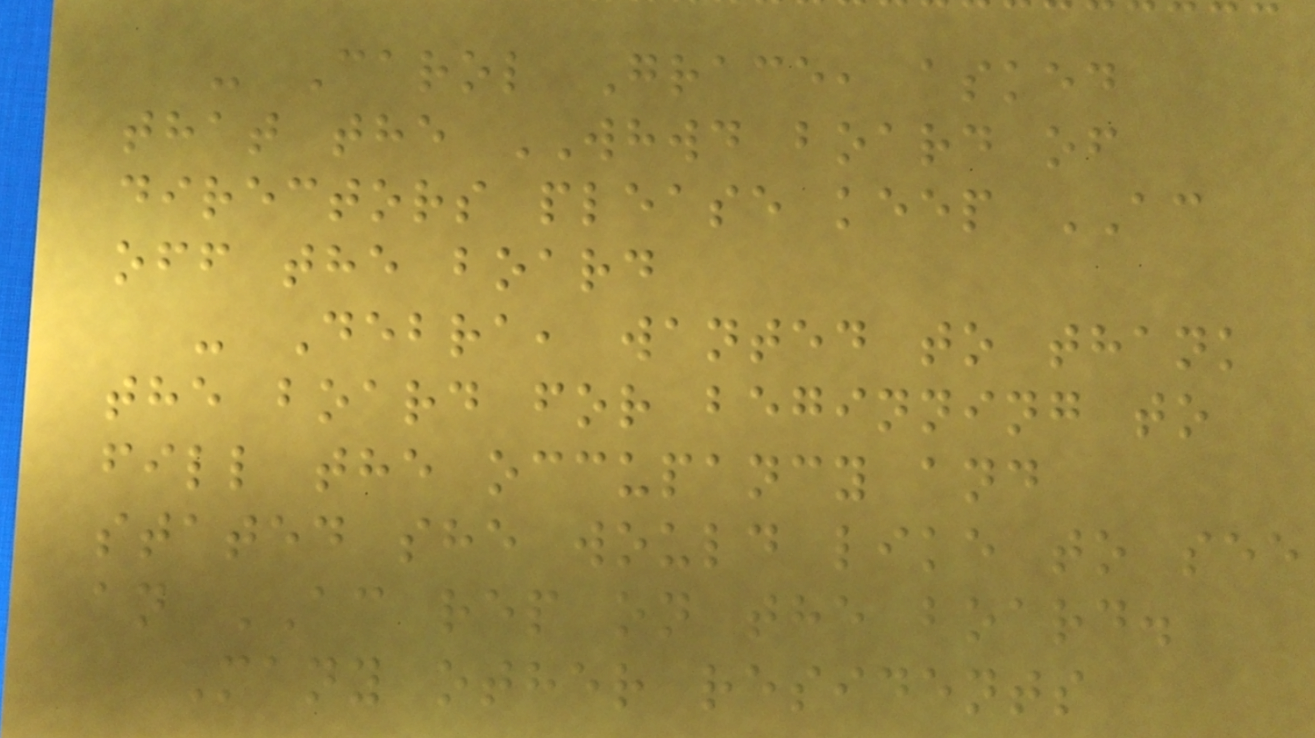- Carol Grace, asked
that the WHWD board of
directors please keep AC
off the board
- Debra, wanted to thank
the board for beginning to
fill the occupancy and
stated she would like to see
an AC rep on the board.
Many other residents
